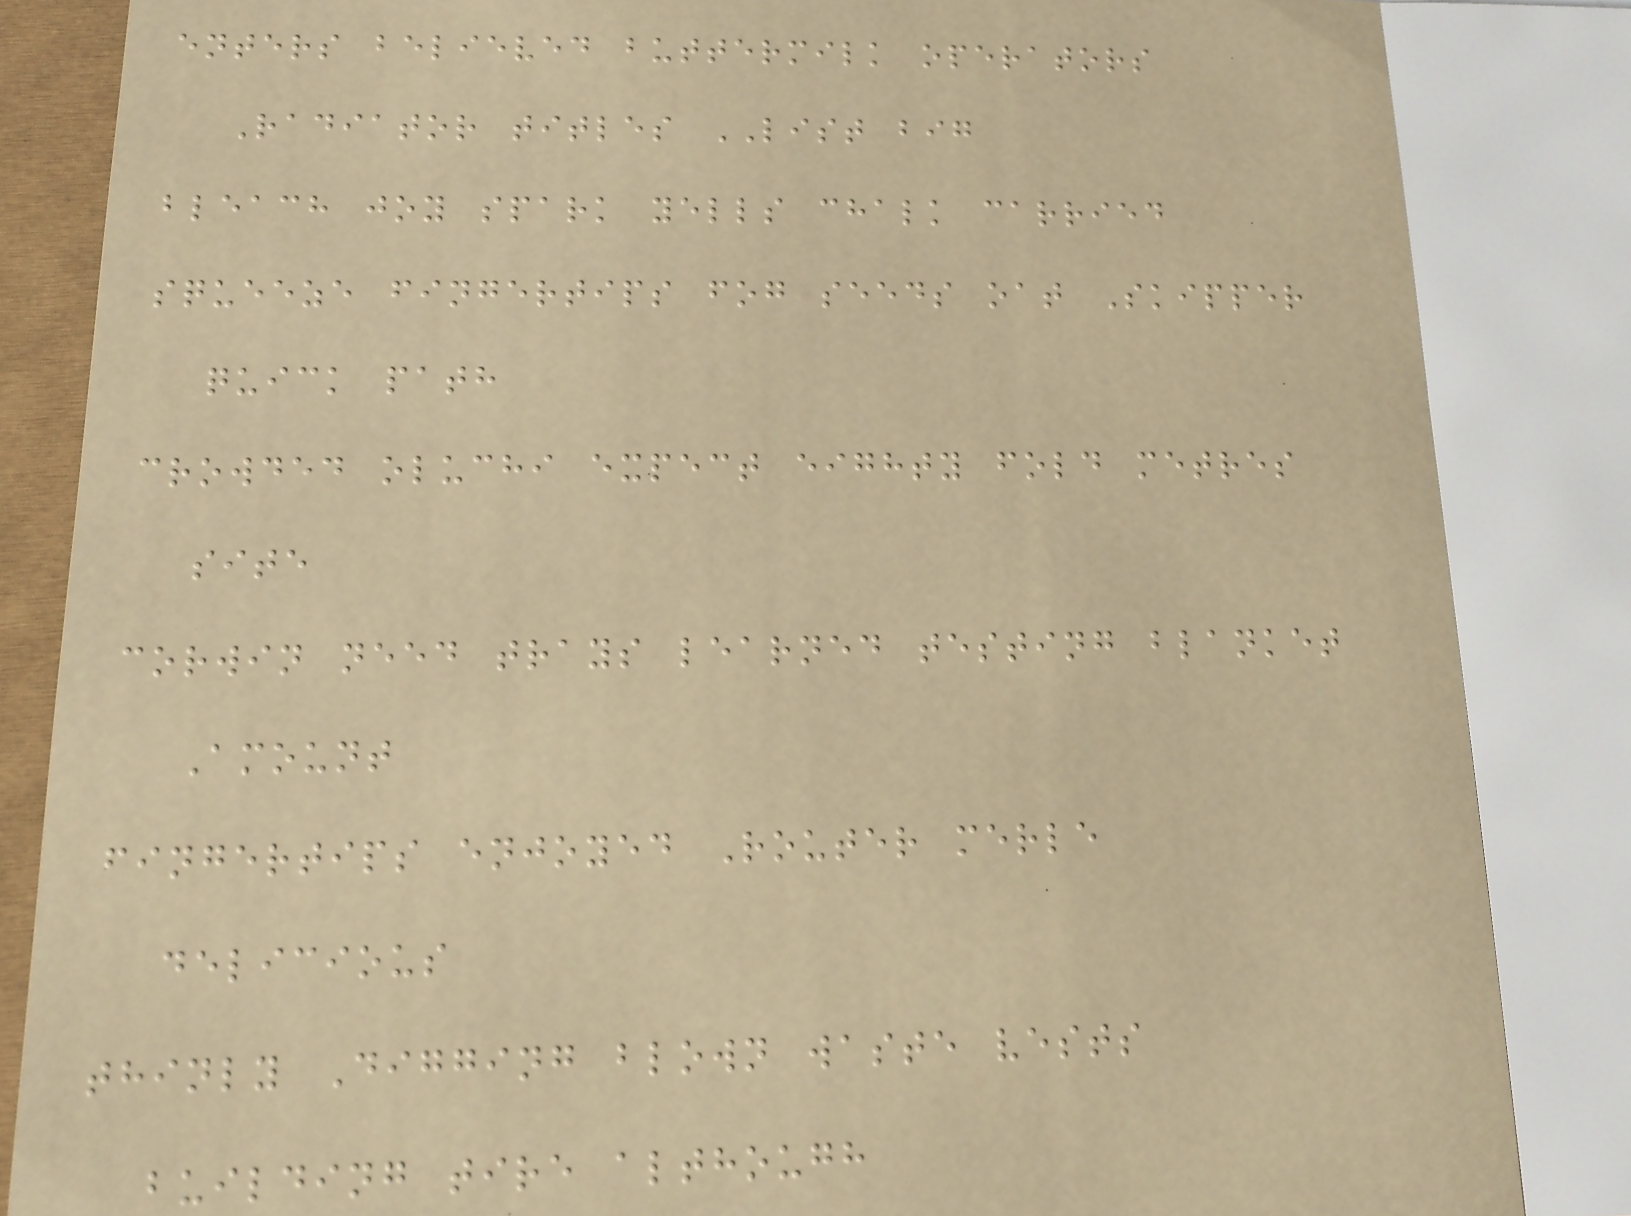enters believed buttermilk operators
Radiator titles LIST big
bleach joy spark yells chalk carried
squeeze fingertips fog seeds oat Skipper
quick path
crowded oluchi expect eighty fold metres
site
corwin need trays learned testing blanket
Amount
fingertips enjoyed Router merle
delicious
thinly Digging blown waste vests
building tire although
